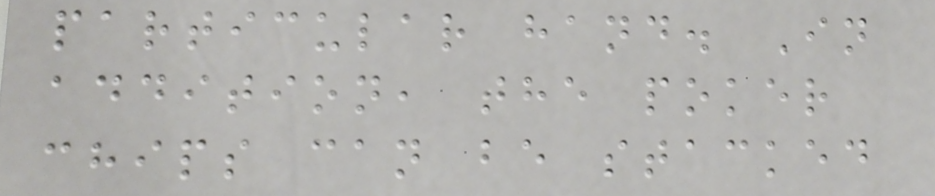particular hand. In
addition, the poker
chips can be stacked
